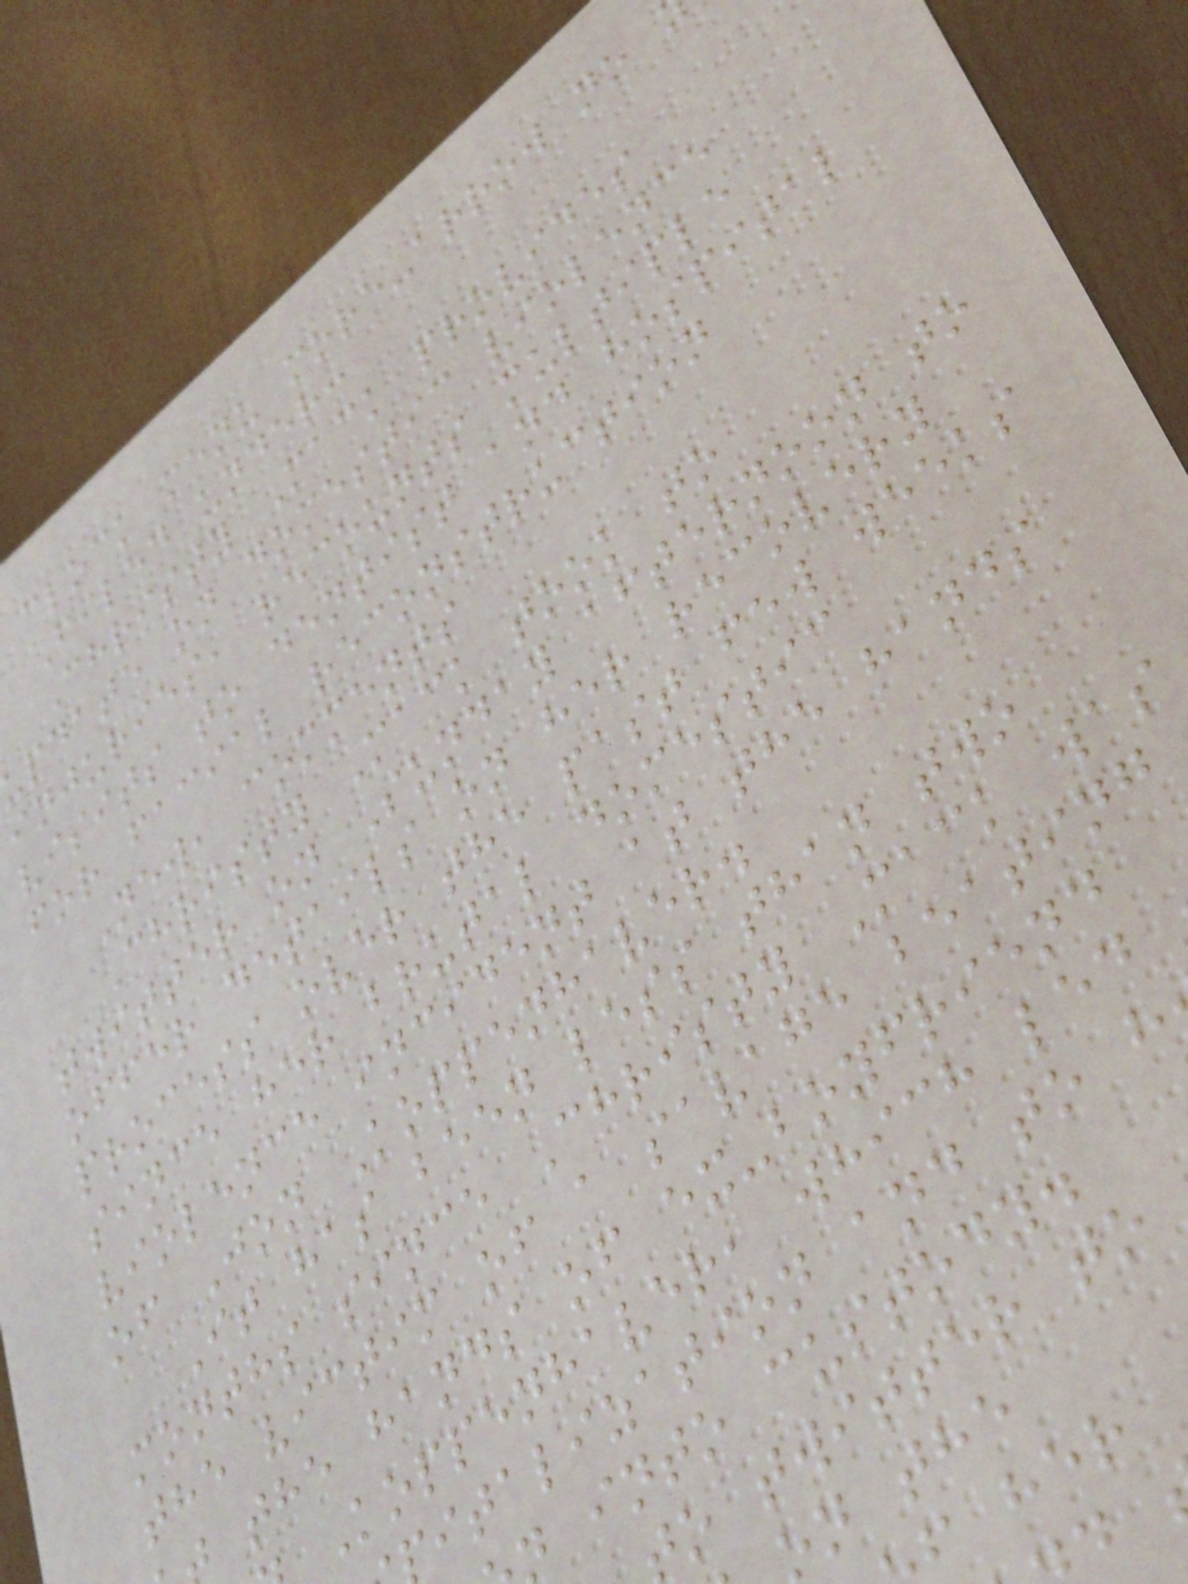clock menu more-arrow no
Filed under:
Christy Mack provides
pdate on domestic violence
injuries, recounts multiple
visits to dentist and hospital
for facial reconstruction
New, comments
Christy Mack took to
twitter on Sunday afternoon to
offer details on her recovery
process over the past few weeks
since her brutal domestic
violence incident at the hands
of Jon Koppenhaver.
It has been less than two
months since Christy Mack was
the victim of a savage beating
the hands of ex-boyfriend
Koppenhaver, which led
italization and to h
into custody.
o twitter to
on the
